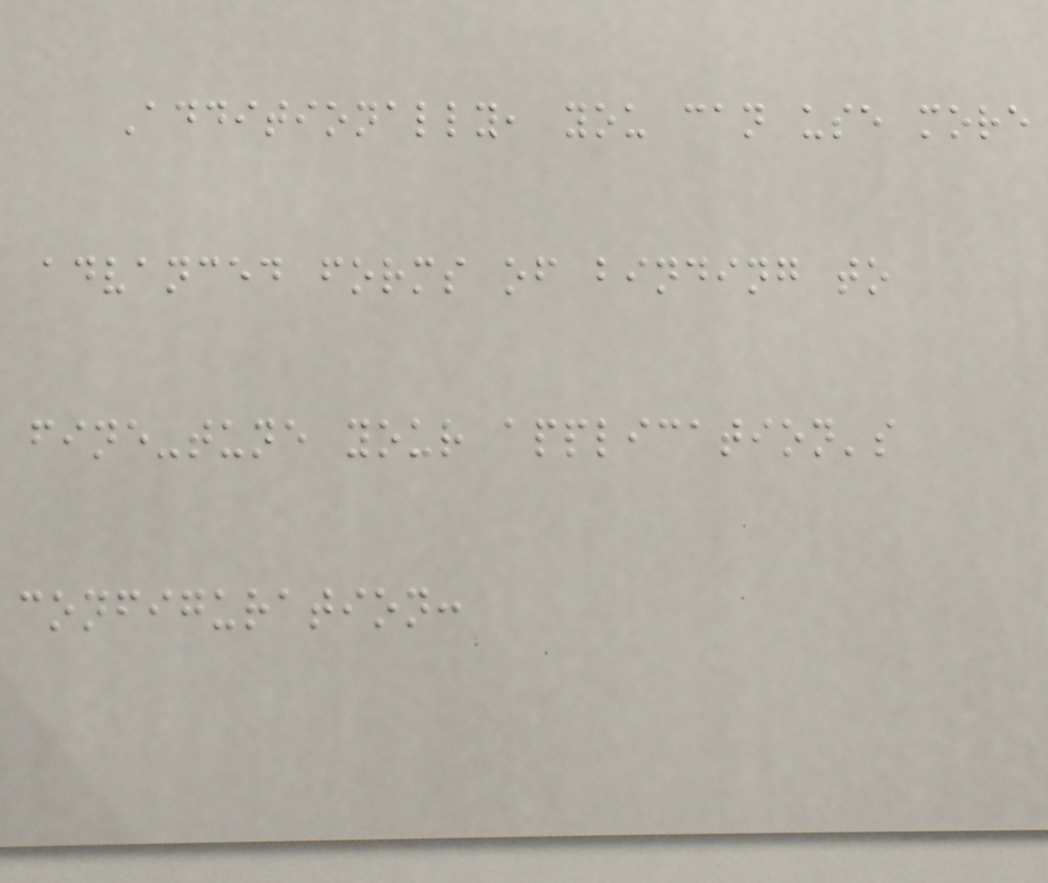Additionally, you can use more
advanced forms of binding to
fine-tune your application's
configuration:
